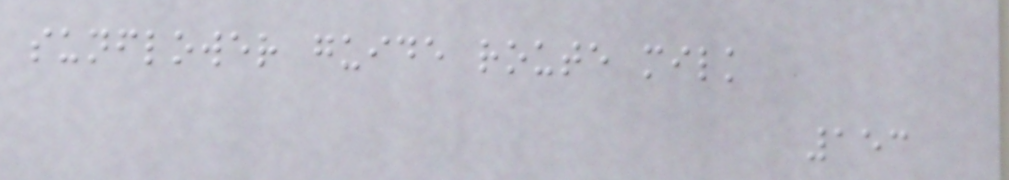sunflower guide route milk
153
